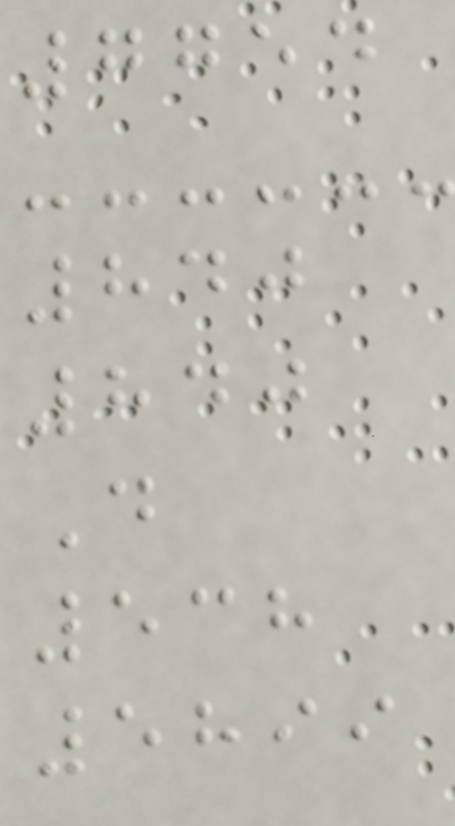7754
840
840
D
538
5899
